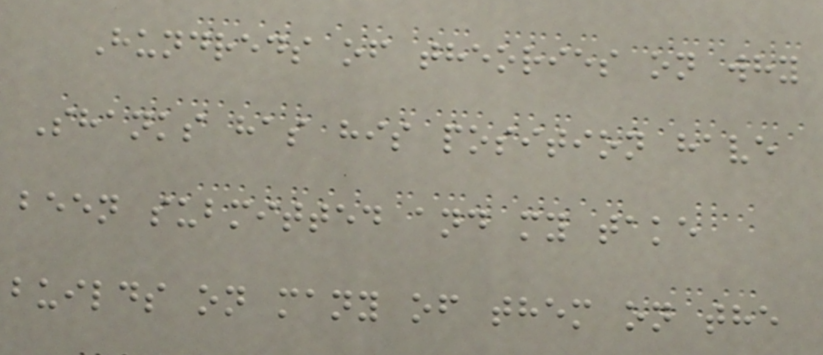Hundreds of theories on why
Shanks has his position have
been submitted and my take
builds on many of them on the
